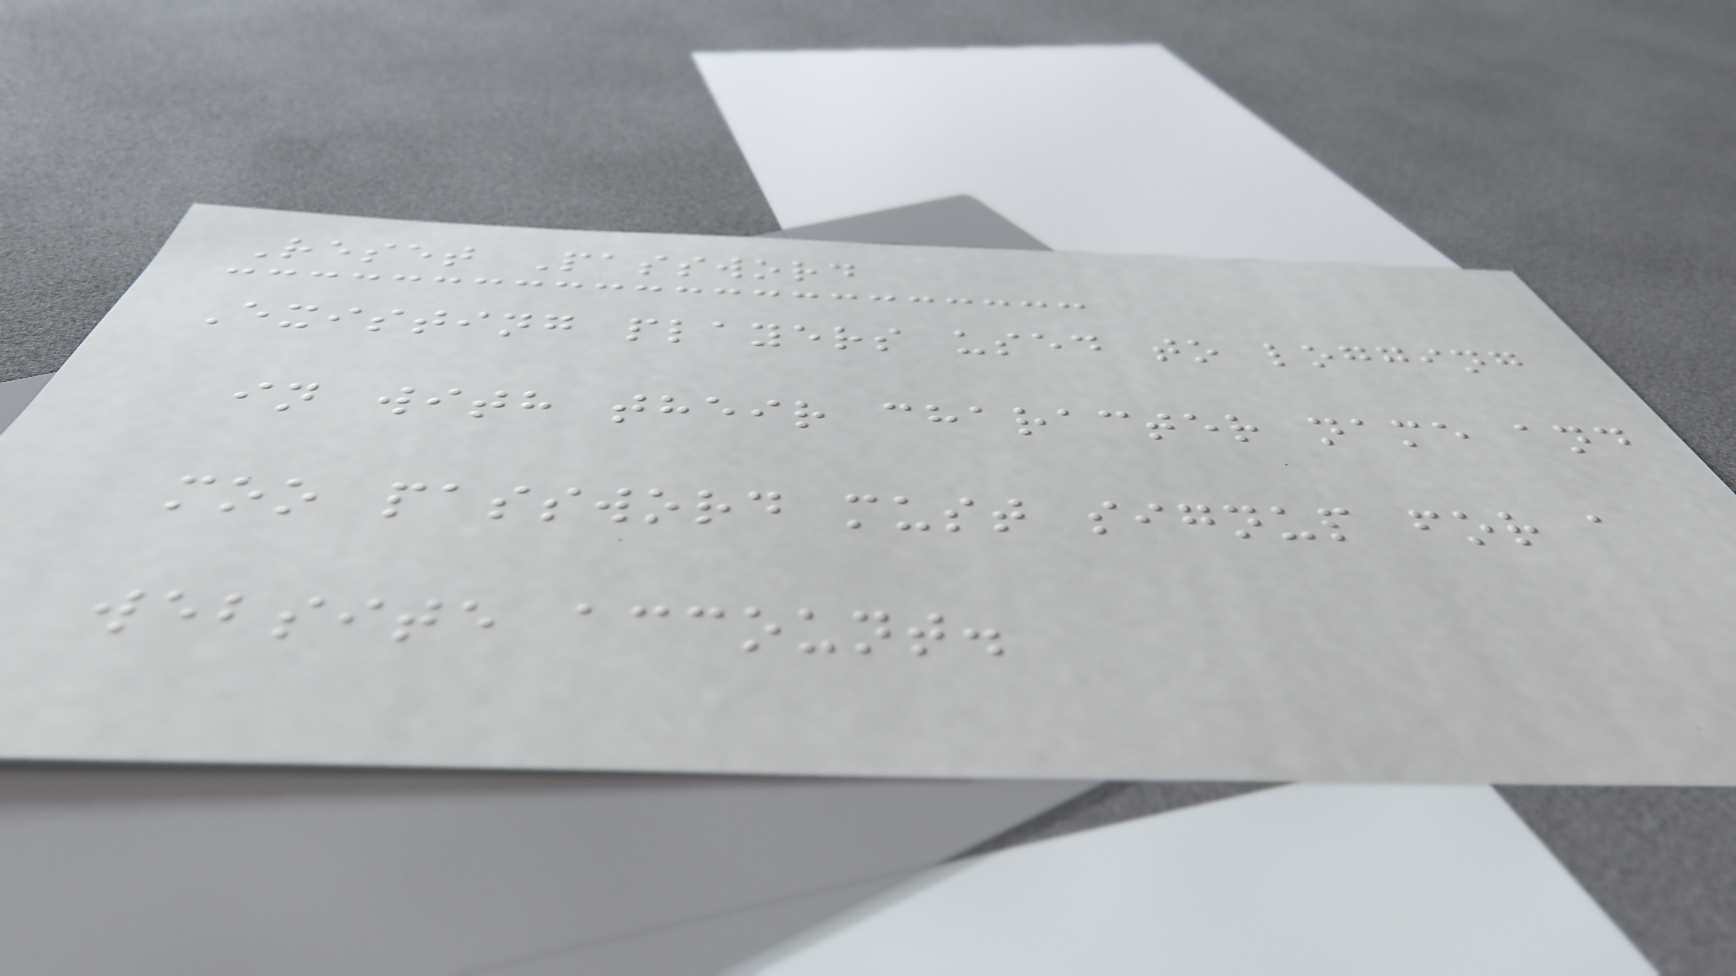Reset Password
Existing players used to logging
in with their character name and
moo password must signup for a
website account.
